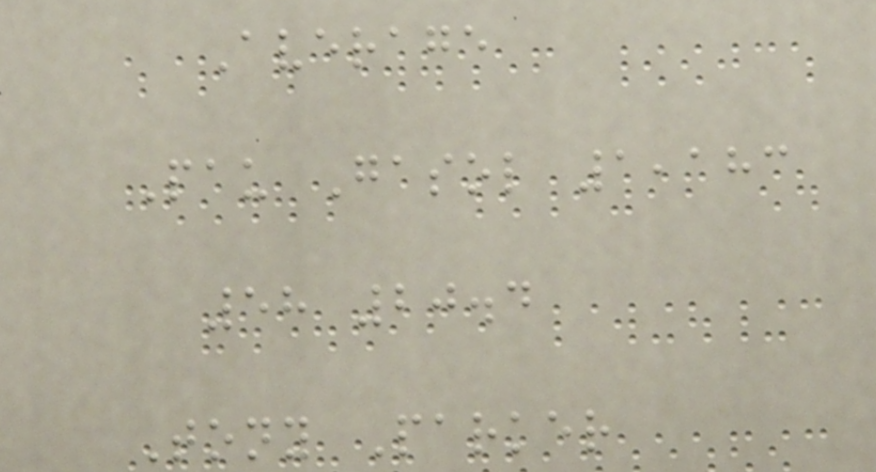Average
Pau Gasol 1,183
58 20.4
Tony Parker
